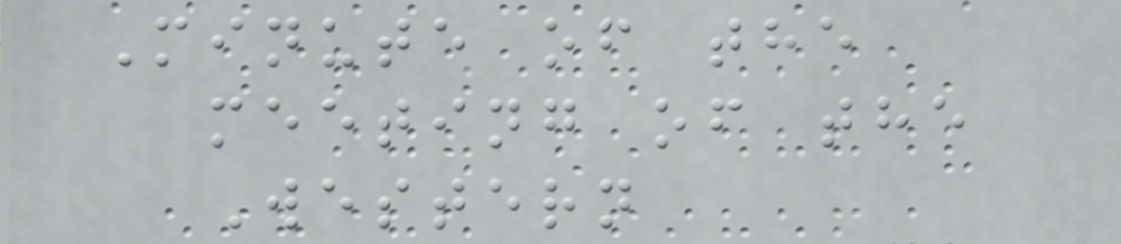Minute of the
meeting of the
Western
